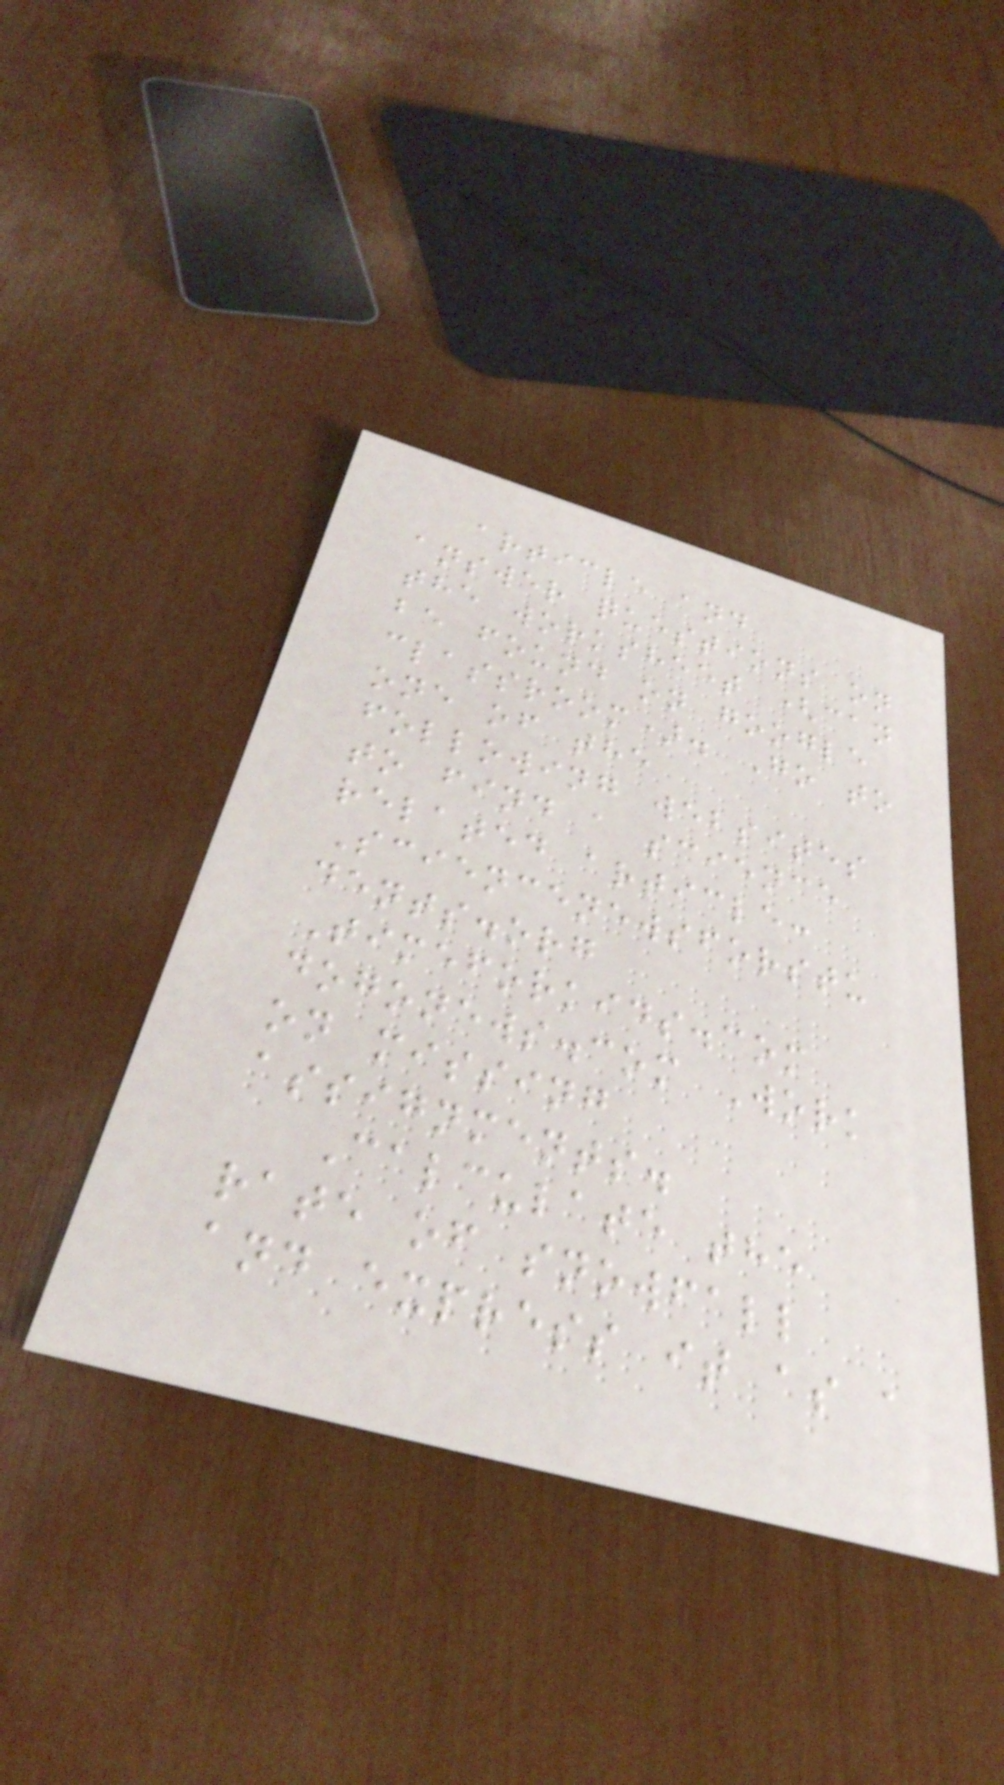article and
answer questions on
the worksheet (can
be found on google
classroom). Go to
one of the
following websites
to find a science
related article:
Sciencenewsforstu
dents.org
Timeforkids.com
dogonews.com Work
on missing
assignments.
Calculate the
rate of snowfall
and express it as a
